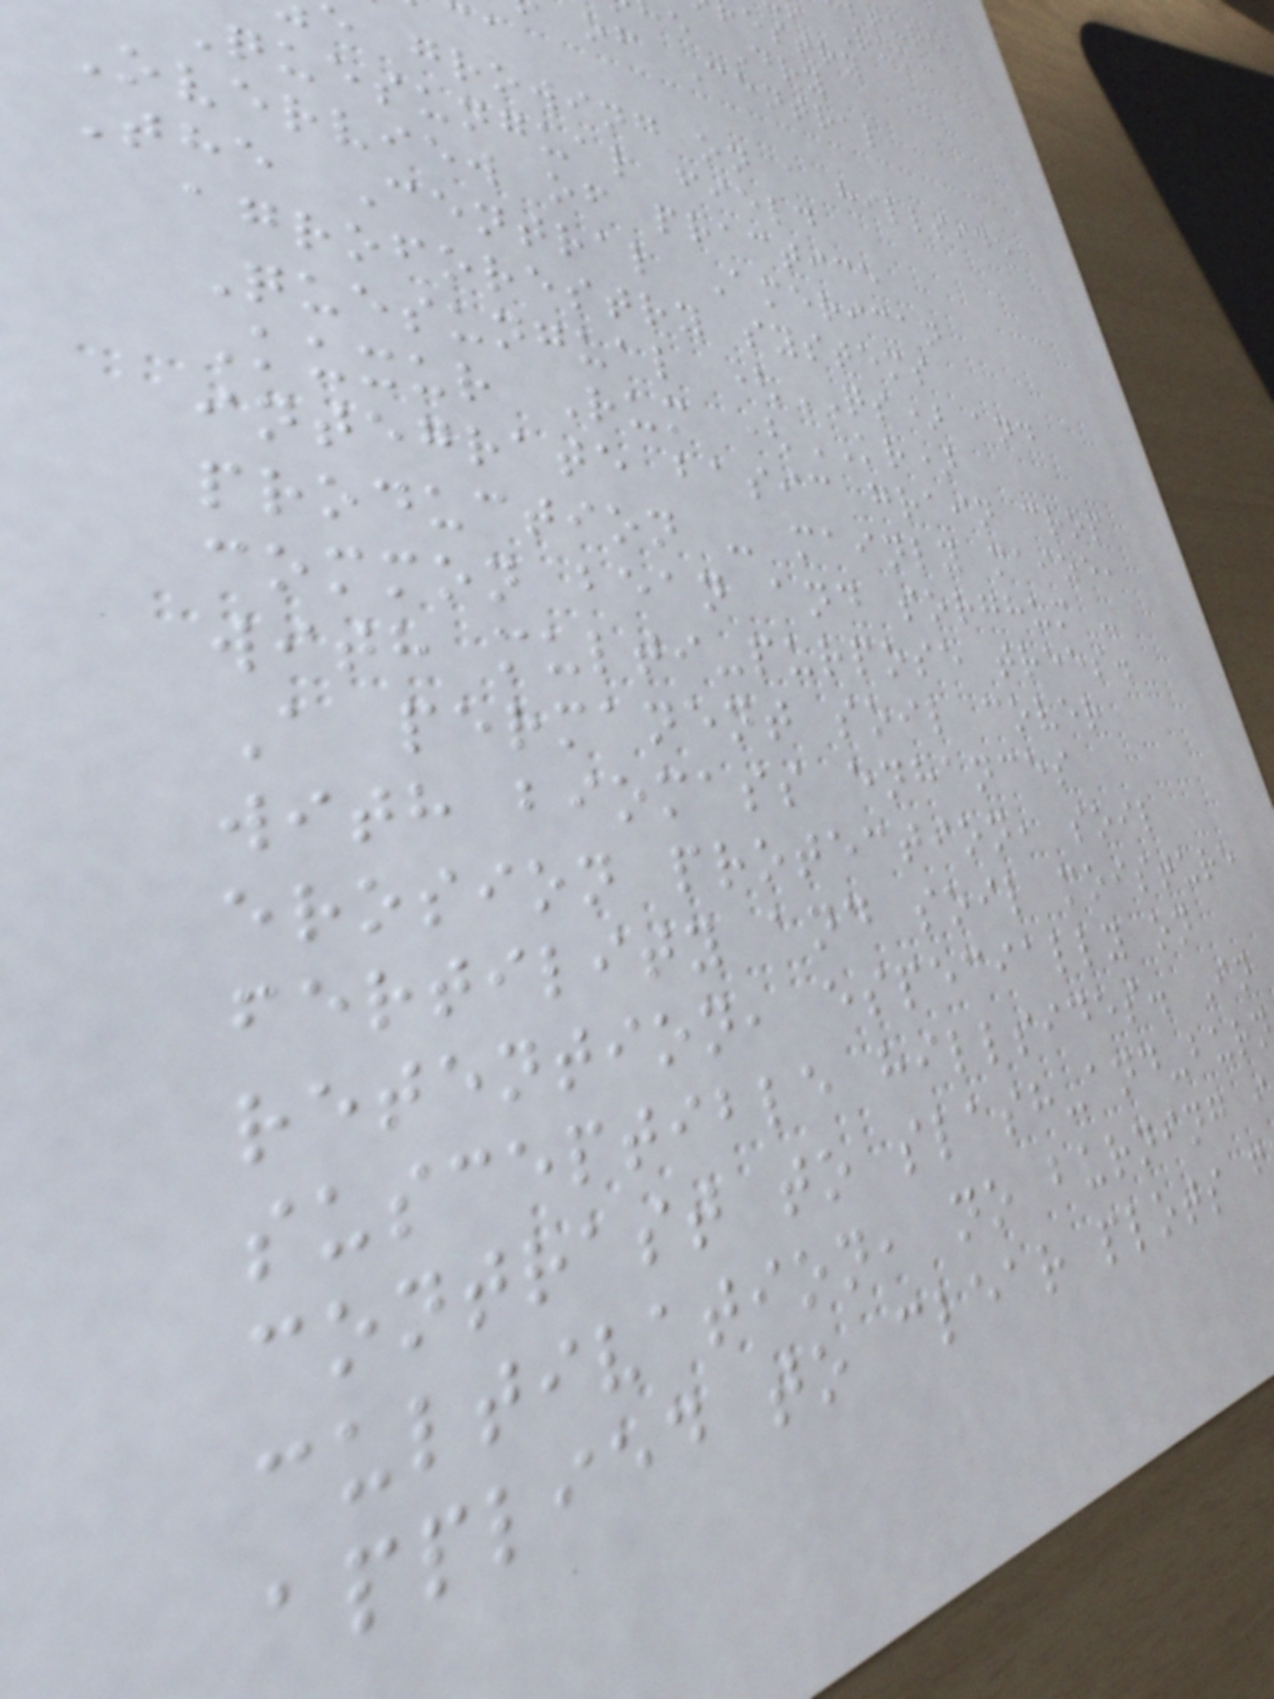e Dry
of Central
e growing on a hillside
Quesungual field
Overview of practice
The Central American
agroforestry systems
Quesungual (QS) and
Kuxur Rum (KR)
integrate basic grain crop
production - mainly maize,
common bean and sorghum -
with multi-purpose trees.
A permanent soil cover
with biomass enhances
erosion protection, soil
fertility and soil moisture
retention, especially on
susceptible hillsides. In
contrast to slash-and-bur
cultivation, no burning
applied to clear plots f
